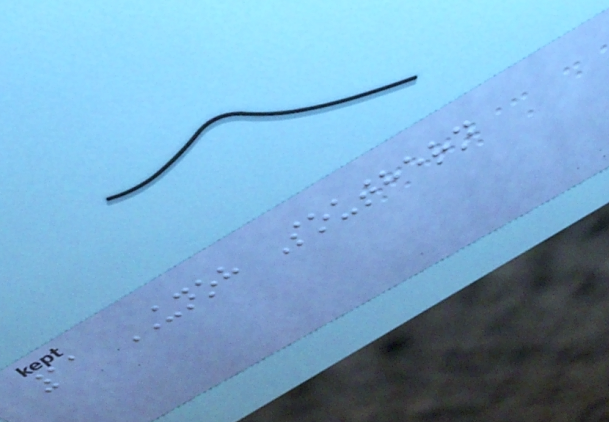11 UNOH Southern
